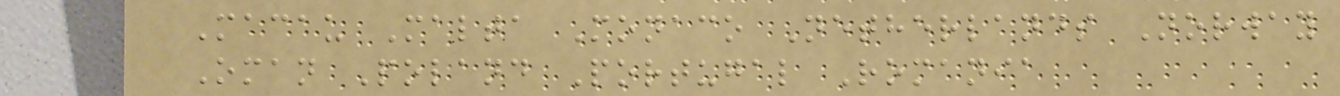Macau Malta Monaco Netherlands Norway
Oman Poland Portugal Romania
